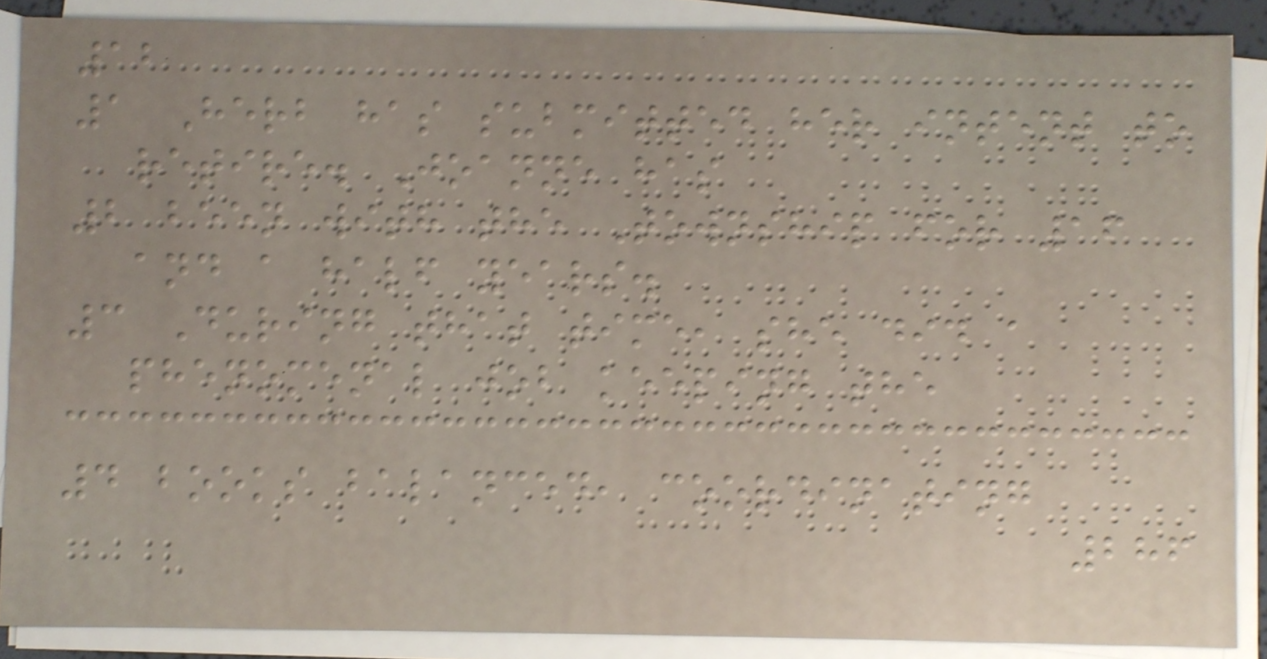12
1 Herb has submitted her intent to
retire. Joanne has
2 been with the Township for 16
and a half years.
3 During that time, she did a
phenomenal job keeping the
4 books balanced, coordinating
286
